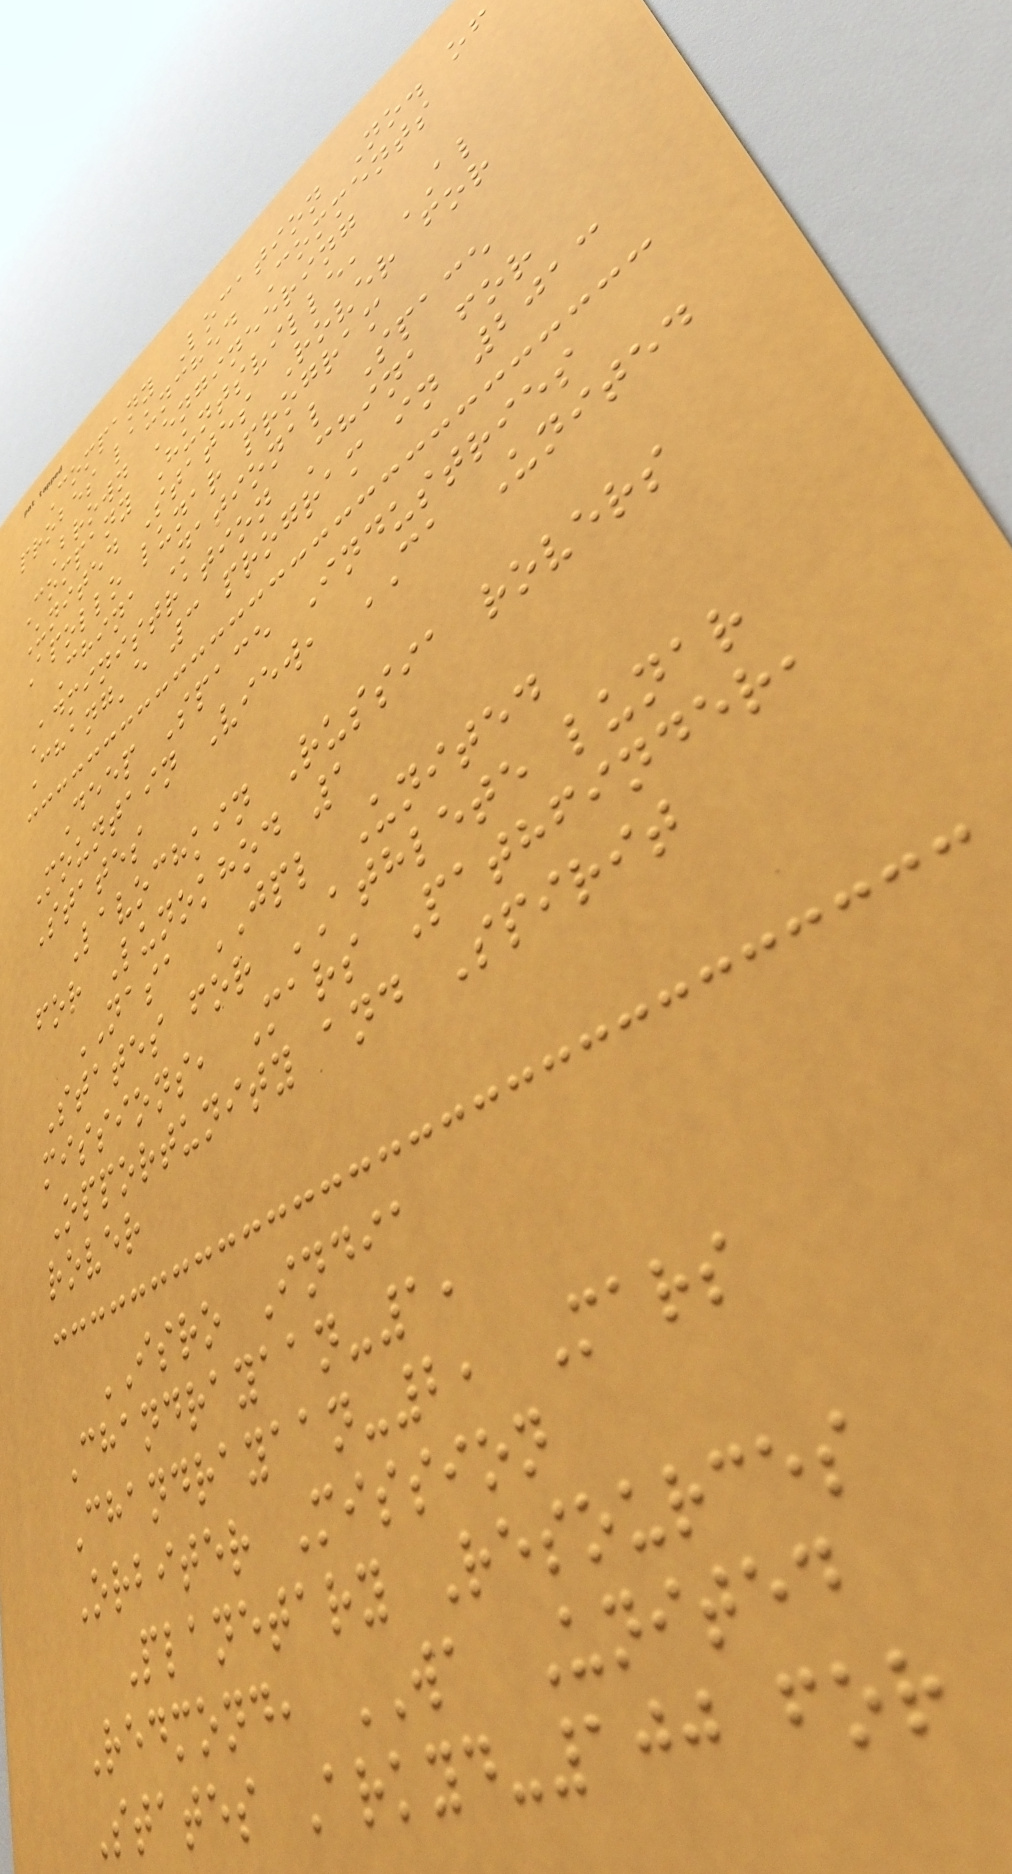Company Location No. of
probes launched Comments
Brown Engineering
Company Huntsville, AL
United States Rover for
Apollo lunar program
China National Space
Administration China for
Chang'e 3 program in 2013
Deep Space Industries
Mountain View, CA United
States
Lavochkin Russia rovers
for Lunokhod 1
NASA JPL United
States for ATHLETE lunar
missions, Mars Pathfinder,
Opportunity and Spirit
rover
ISRO India
Chandrayaan-1,
Chandrayaan-2, Mars
Orbiter Mission
Planetary Resources
Redmond, WA United
States Arkyd-100 for
